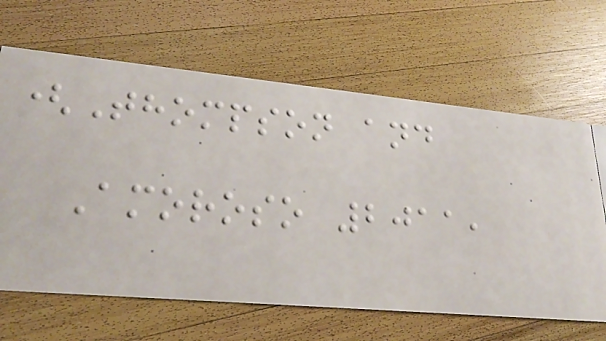(Thompson and
Amoroso 2011,
